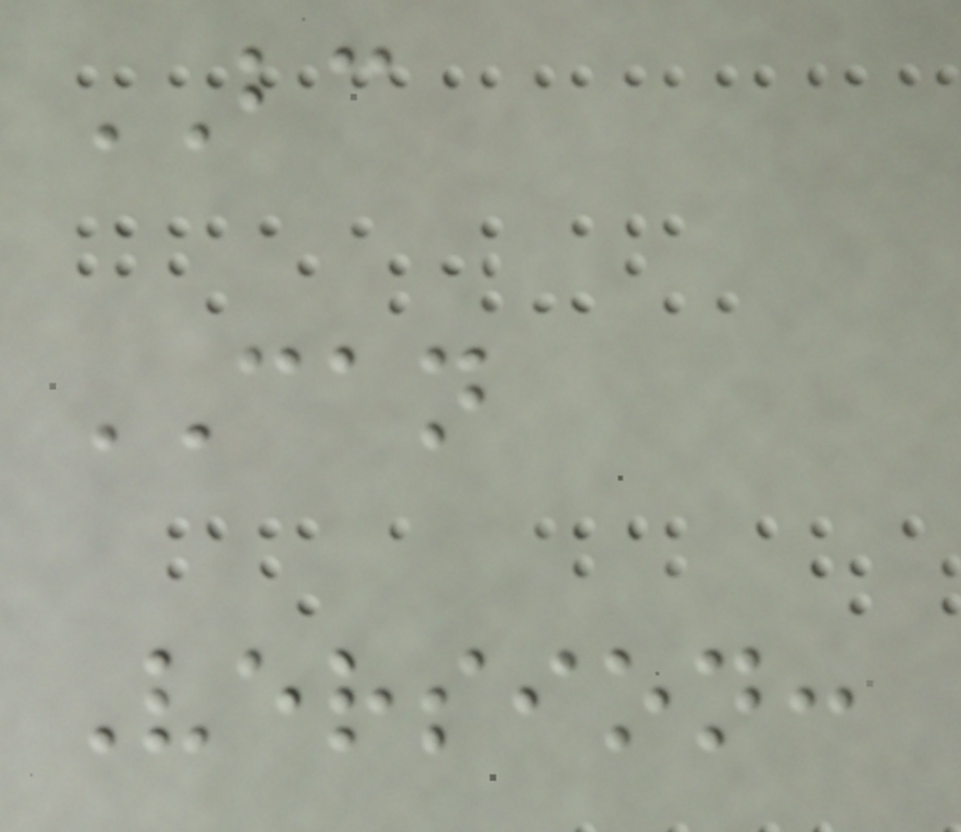BC
CAN
Version:
